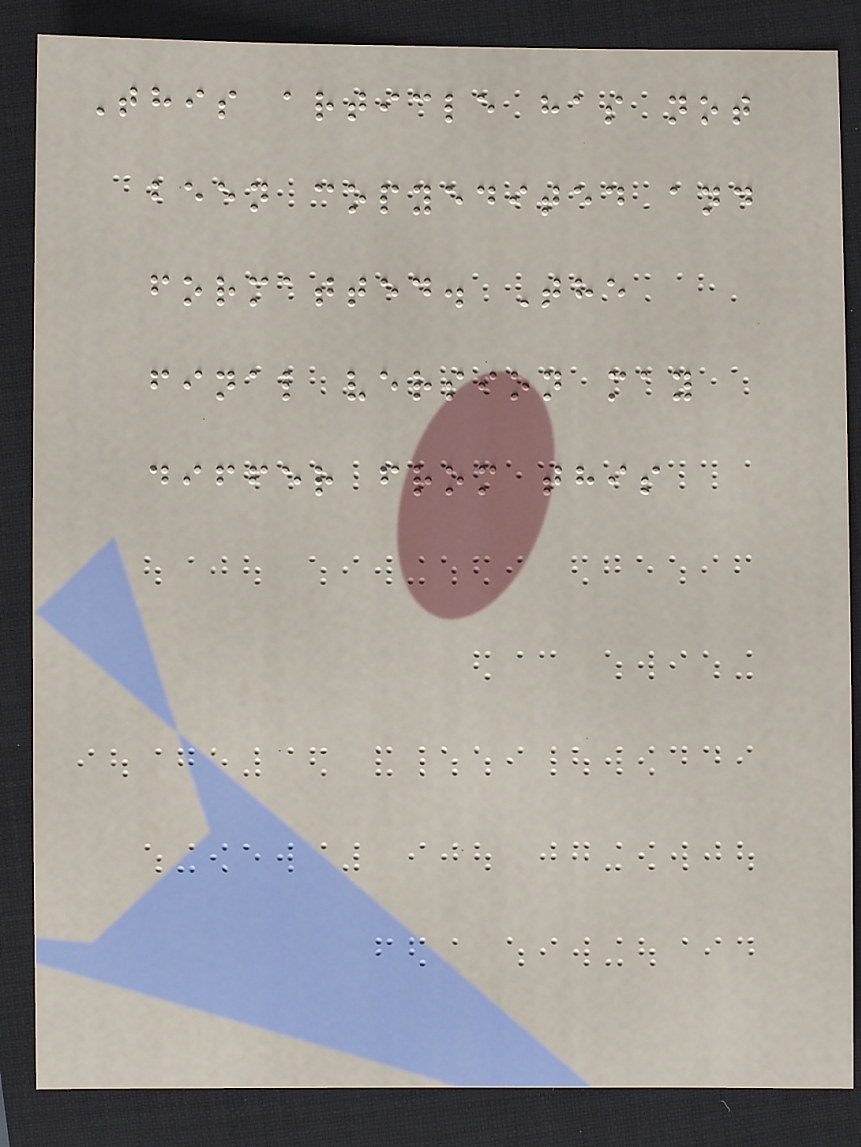This article has not
been copyedited and
formatted. The
final version may
differ from this
